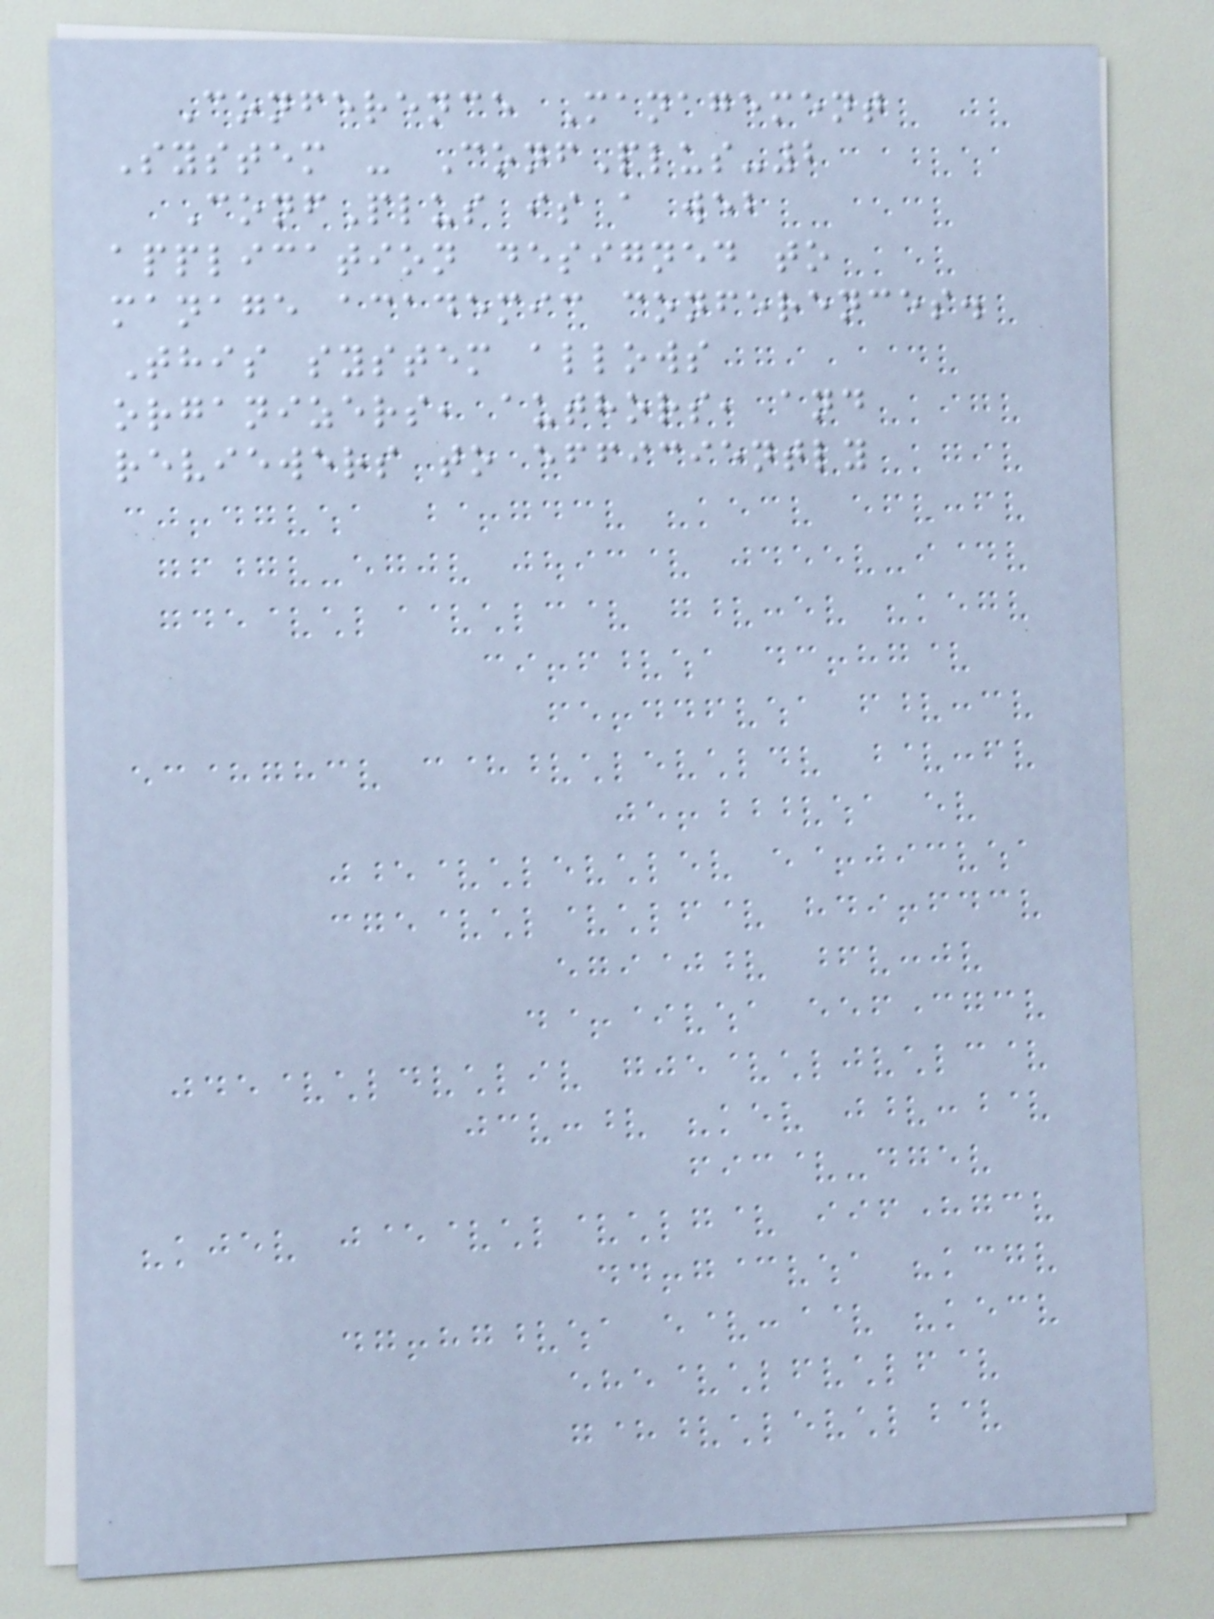Conference Management
System - ConfPlus-2
ConfPlus is a web
application designed to
manage academic conferences.
This system allows
organizers, authors, and
reviewers to efficiently
